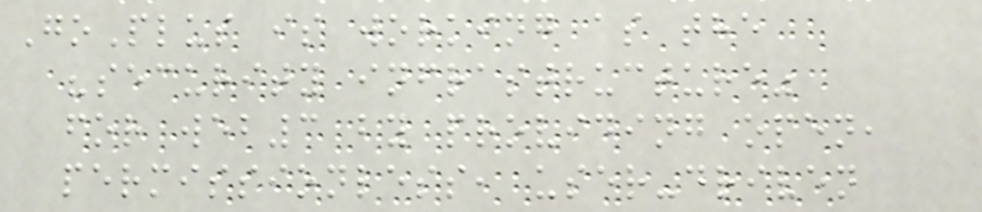GoPlus is working as the
"security infrastructure"
for web3 by providing open,
permissionless, user-driven
